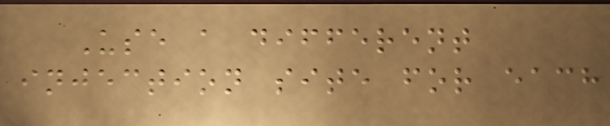Use a different
injection site for each
